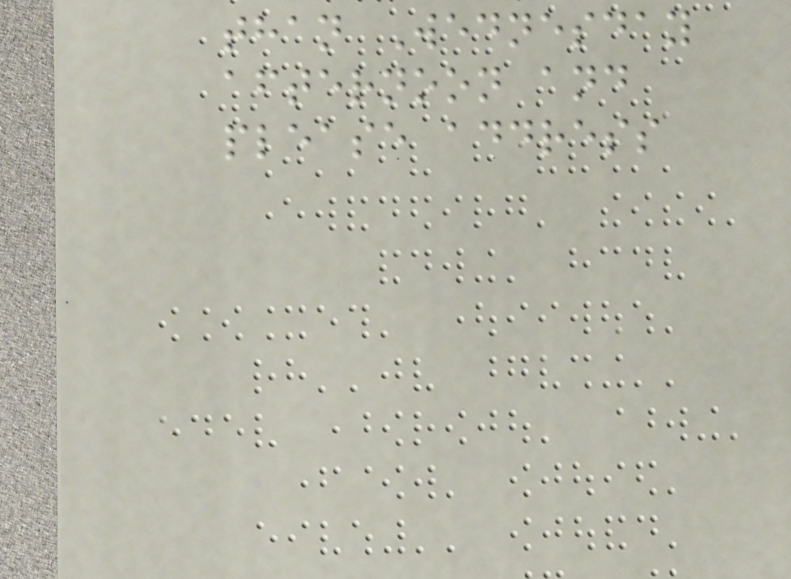than Wednesday
afternoon and
please address
